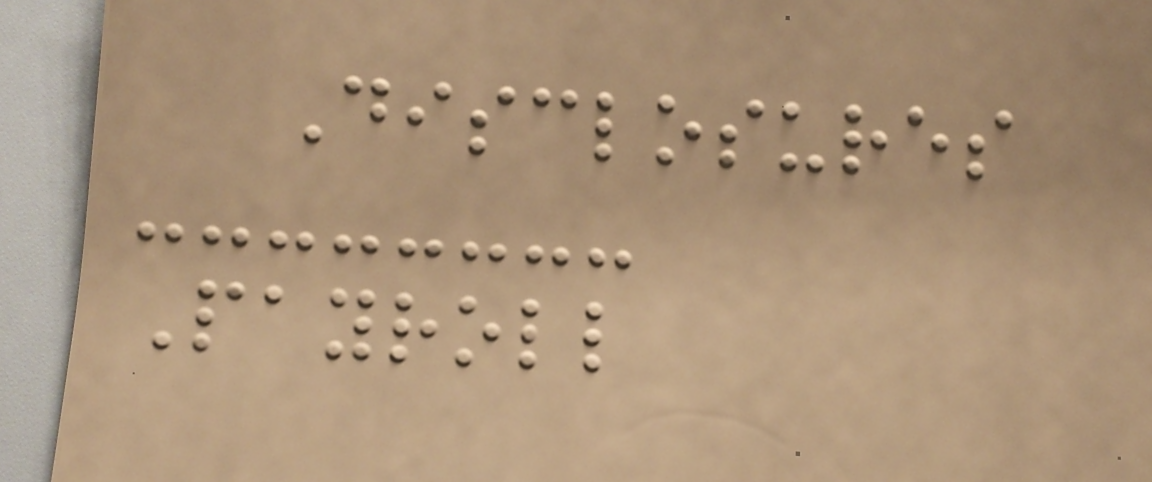Disclosures
Payroll
